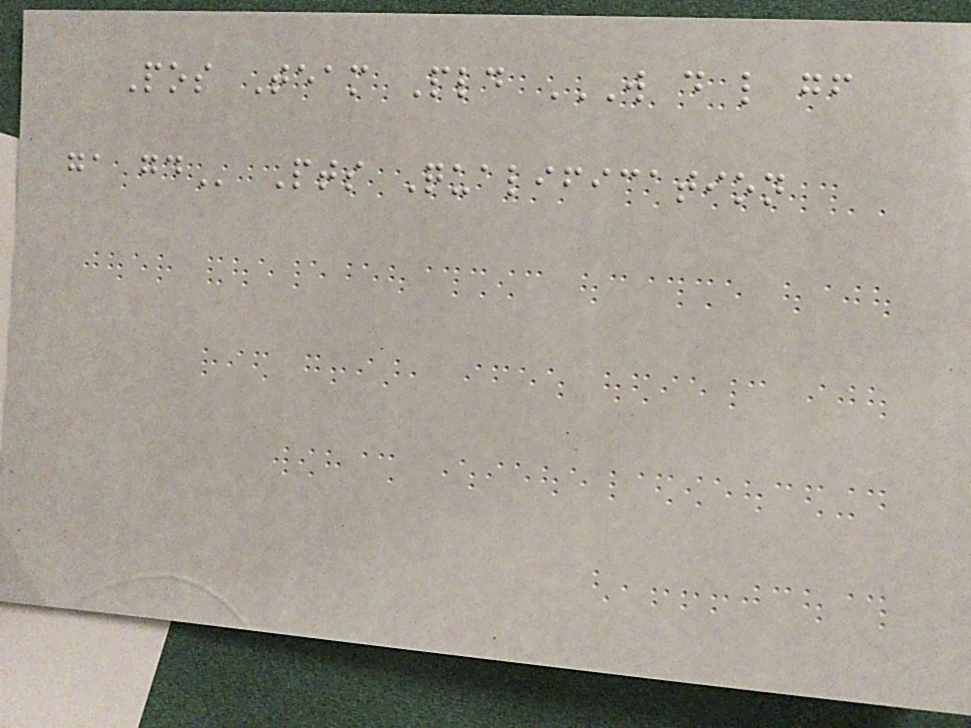Pos Team Pld W D L GF
GA GD Pts Qualification
